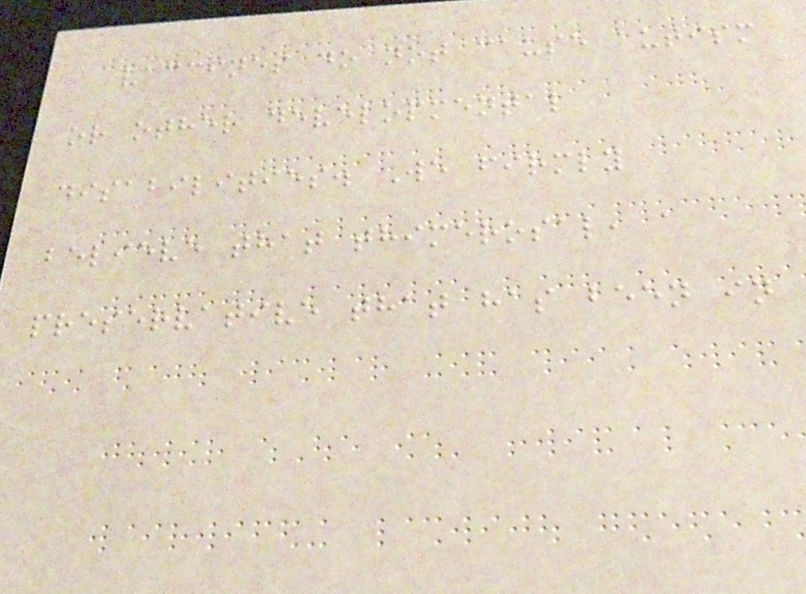vaccines do not cause autism
or other developmental
disabilities. We firmly
believe that thimerosal, a
preservative that has been in
